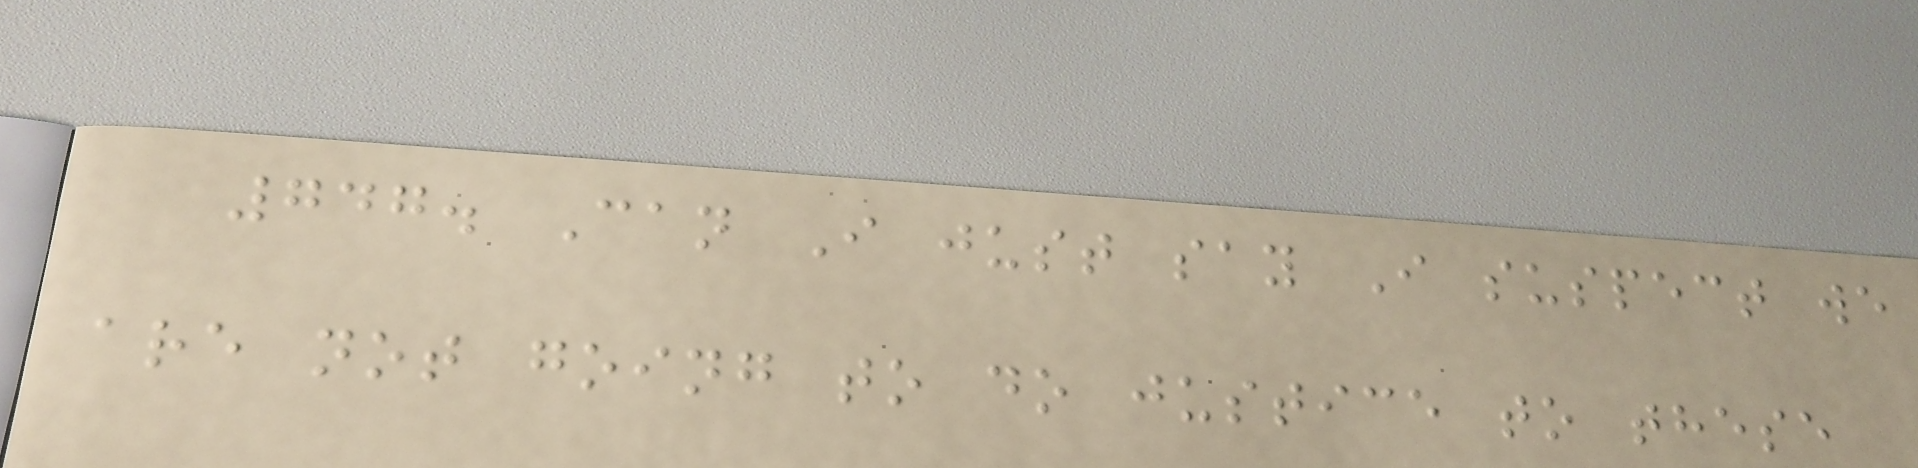747. Can I just say I suspect we
are not going to do justice to these
